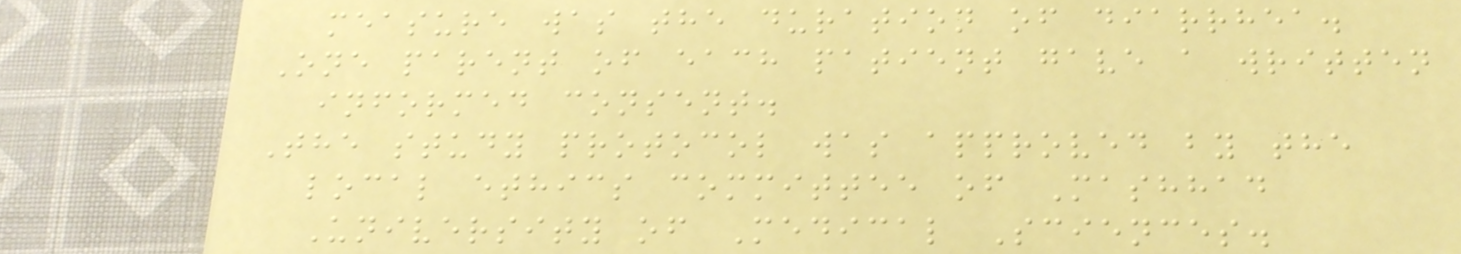measure was the duration of diarrhea.
One parent of each patient gave a written
informed consent.
The study protocol was approved by the
local ethics committee of Mashhad
University of Medical Sciences.
